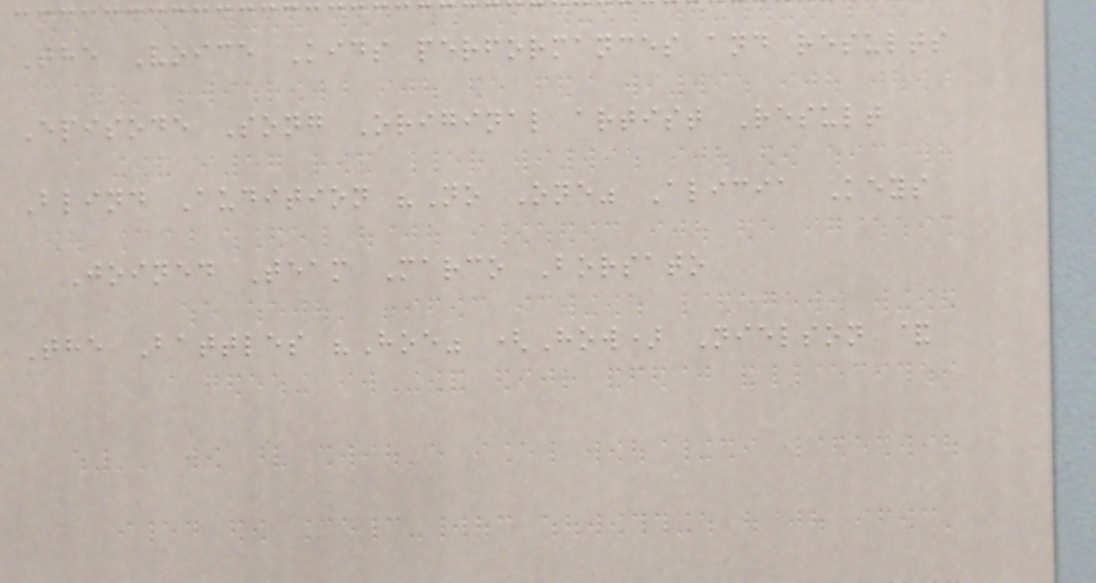The Voice Kids performances and results
Episode Song Original artist Result
Blind Audition "No One" Alicia Keys
Joined Team Marco Borsato
The Battles "Hoe" (How) Nielson &
